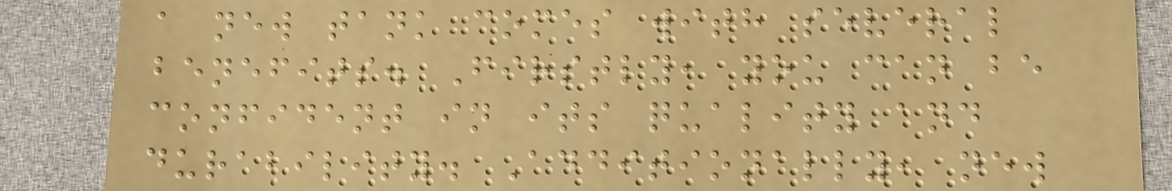a new tank comes with several
benefits. Firstly, you can be
confident in its quality and
durability. Additionally, new
